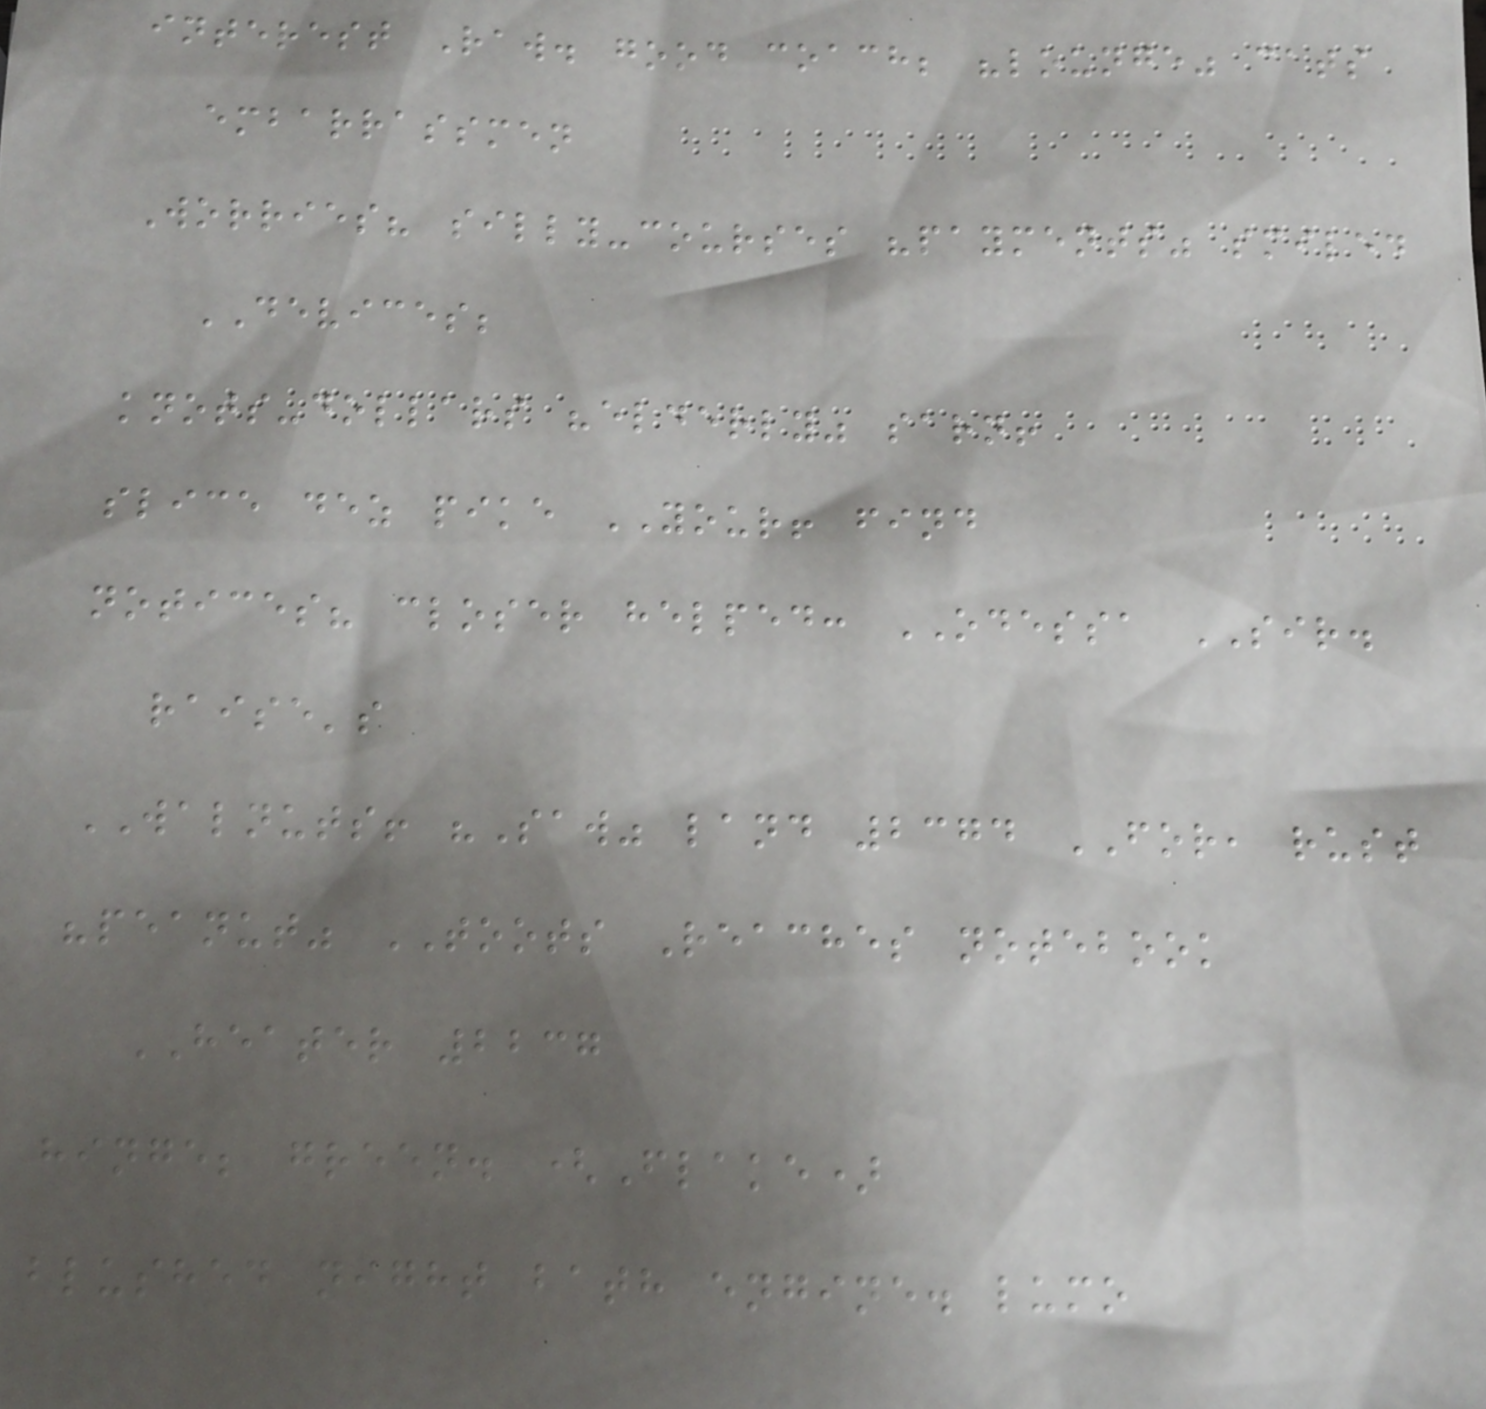interest Raw. good coach; "lounge" cats
embarrassmen
Worries? silly-courses "payments" smiled
DEVICES;
knots-dollars "elderly" sarn!
slice dez pike YOUR! find
notices? closer helped: ODESSA SIR.
raise's
WALNUTS! "Saw" land 2374 FOR, rust
"peanut" TOOTS Reaches notebook
HEATER 2237
hinge; green. (Flake)
blushed night bath engine. lumo
